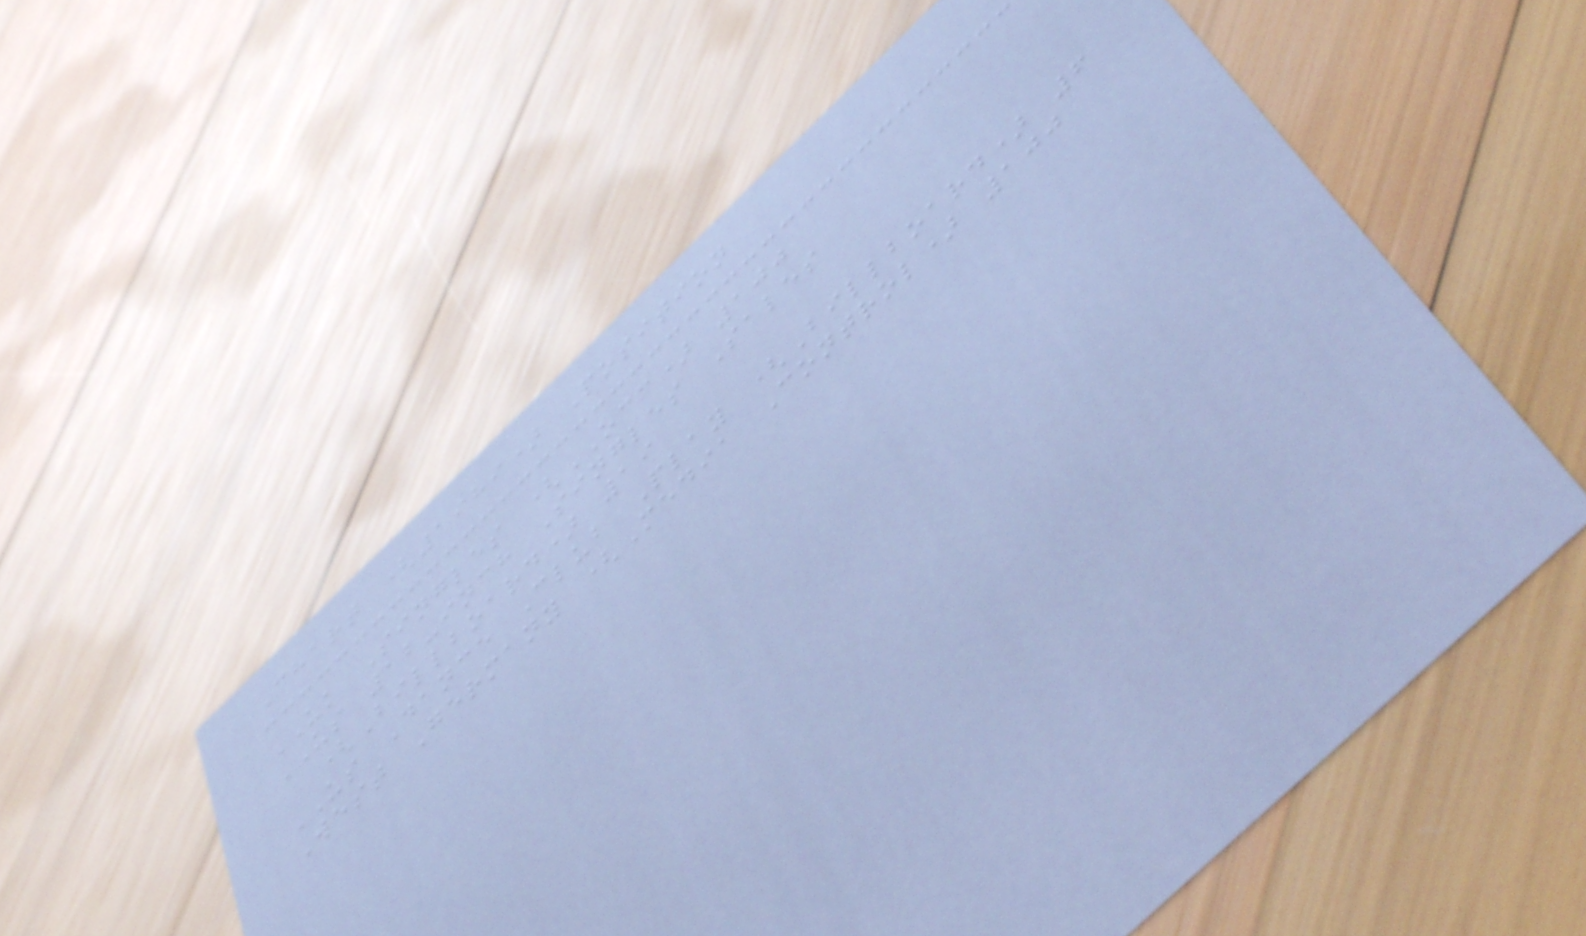Chart (1989) Position
UK Singles (OCC) 100
US 12-inch Singles Sales
(Billboard) 19
US Dance Club Play (Billboard) 6
West Germany (Media Control) 100
